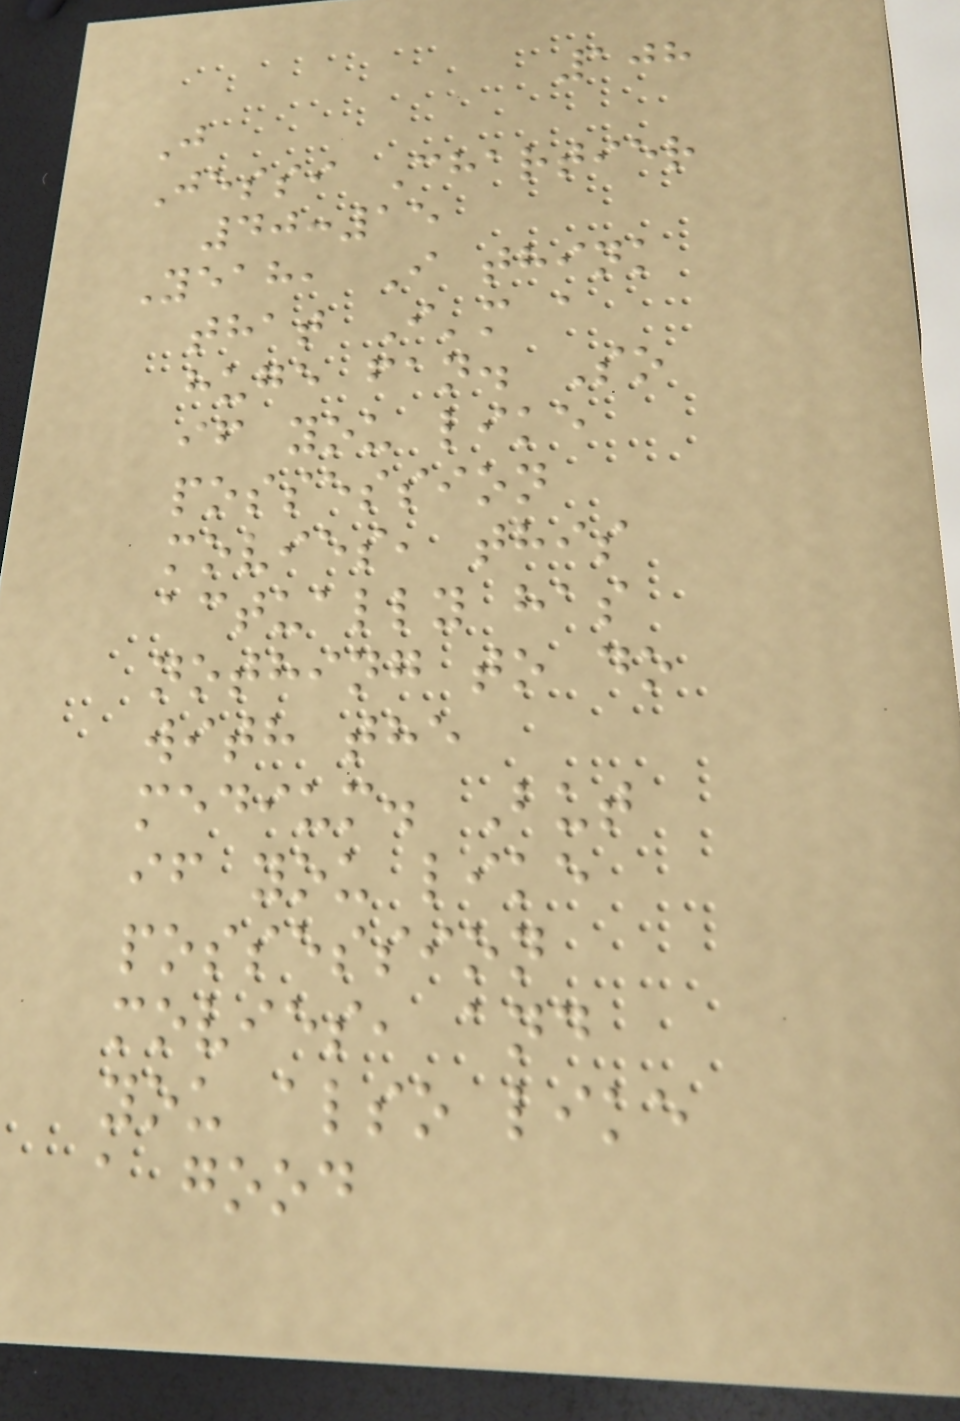108
J
Jessi Chartier
40:15
Yeah, I think
that I'm a
huge fan. So
if you like
possession
movies, this
actually has
nothing to do
with the
medium. But
if you like
possession
movies, and
you also like
a good
